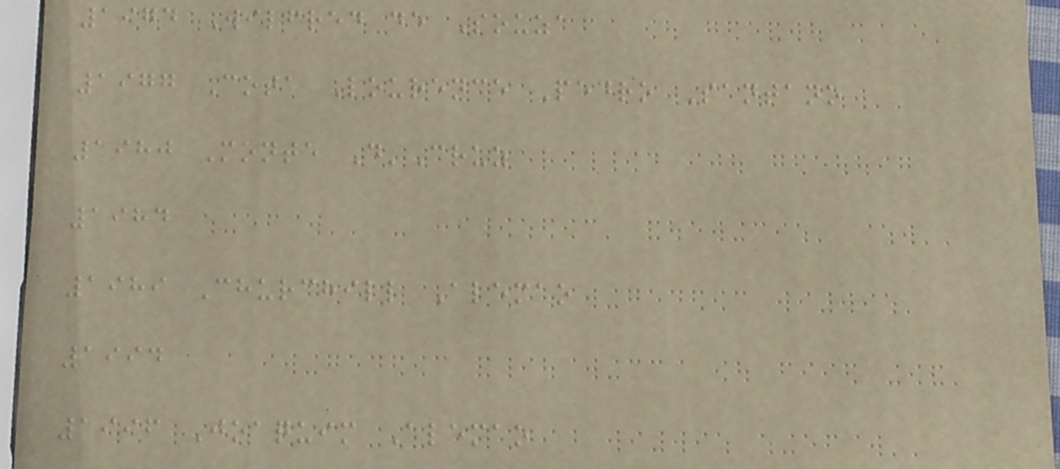1974 Wilfred de Souza
1977 Cota Lourence Pedro Santano
1980 Monte D'Cruz
1984
1989 Churchill Alemao
1994
1996 Joaquim Alemao
